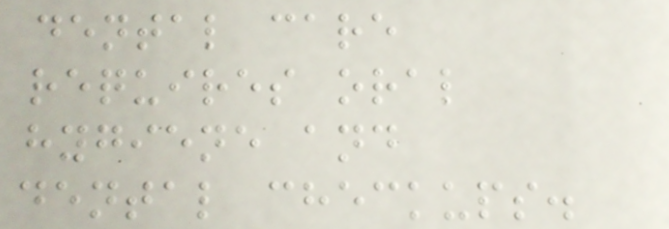dental care
requires oral
hygiene and
dental checkups.
